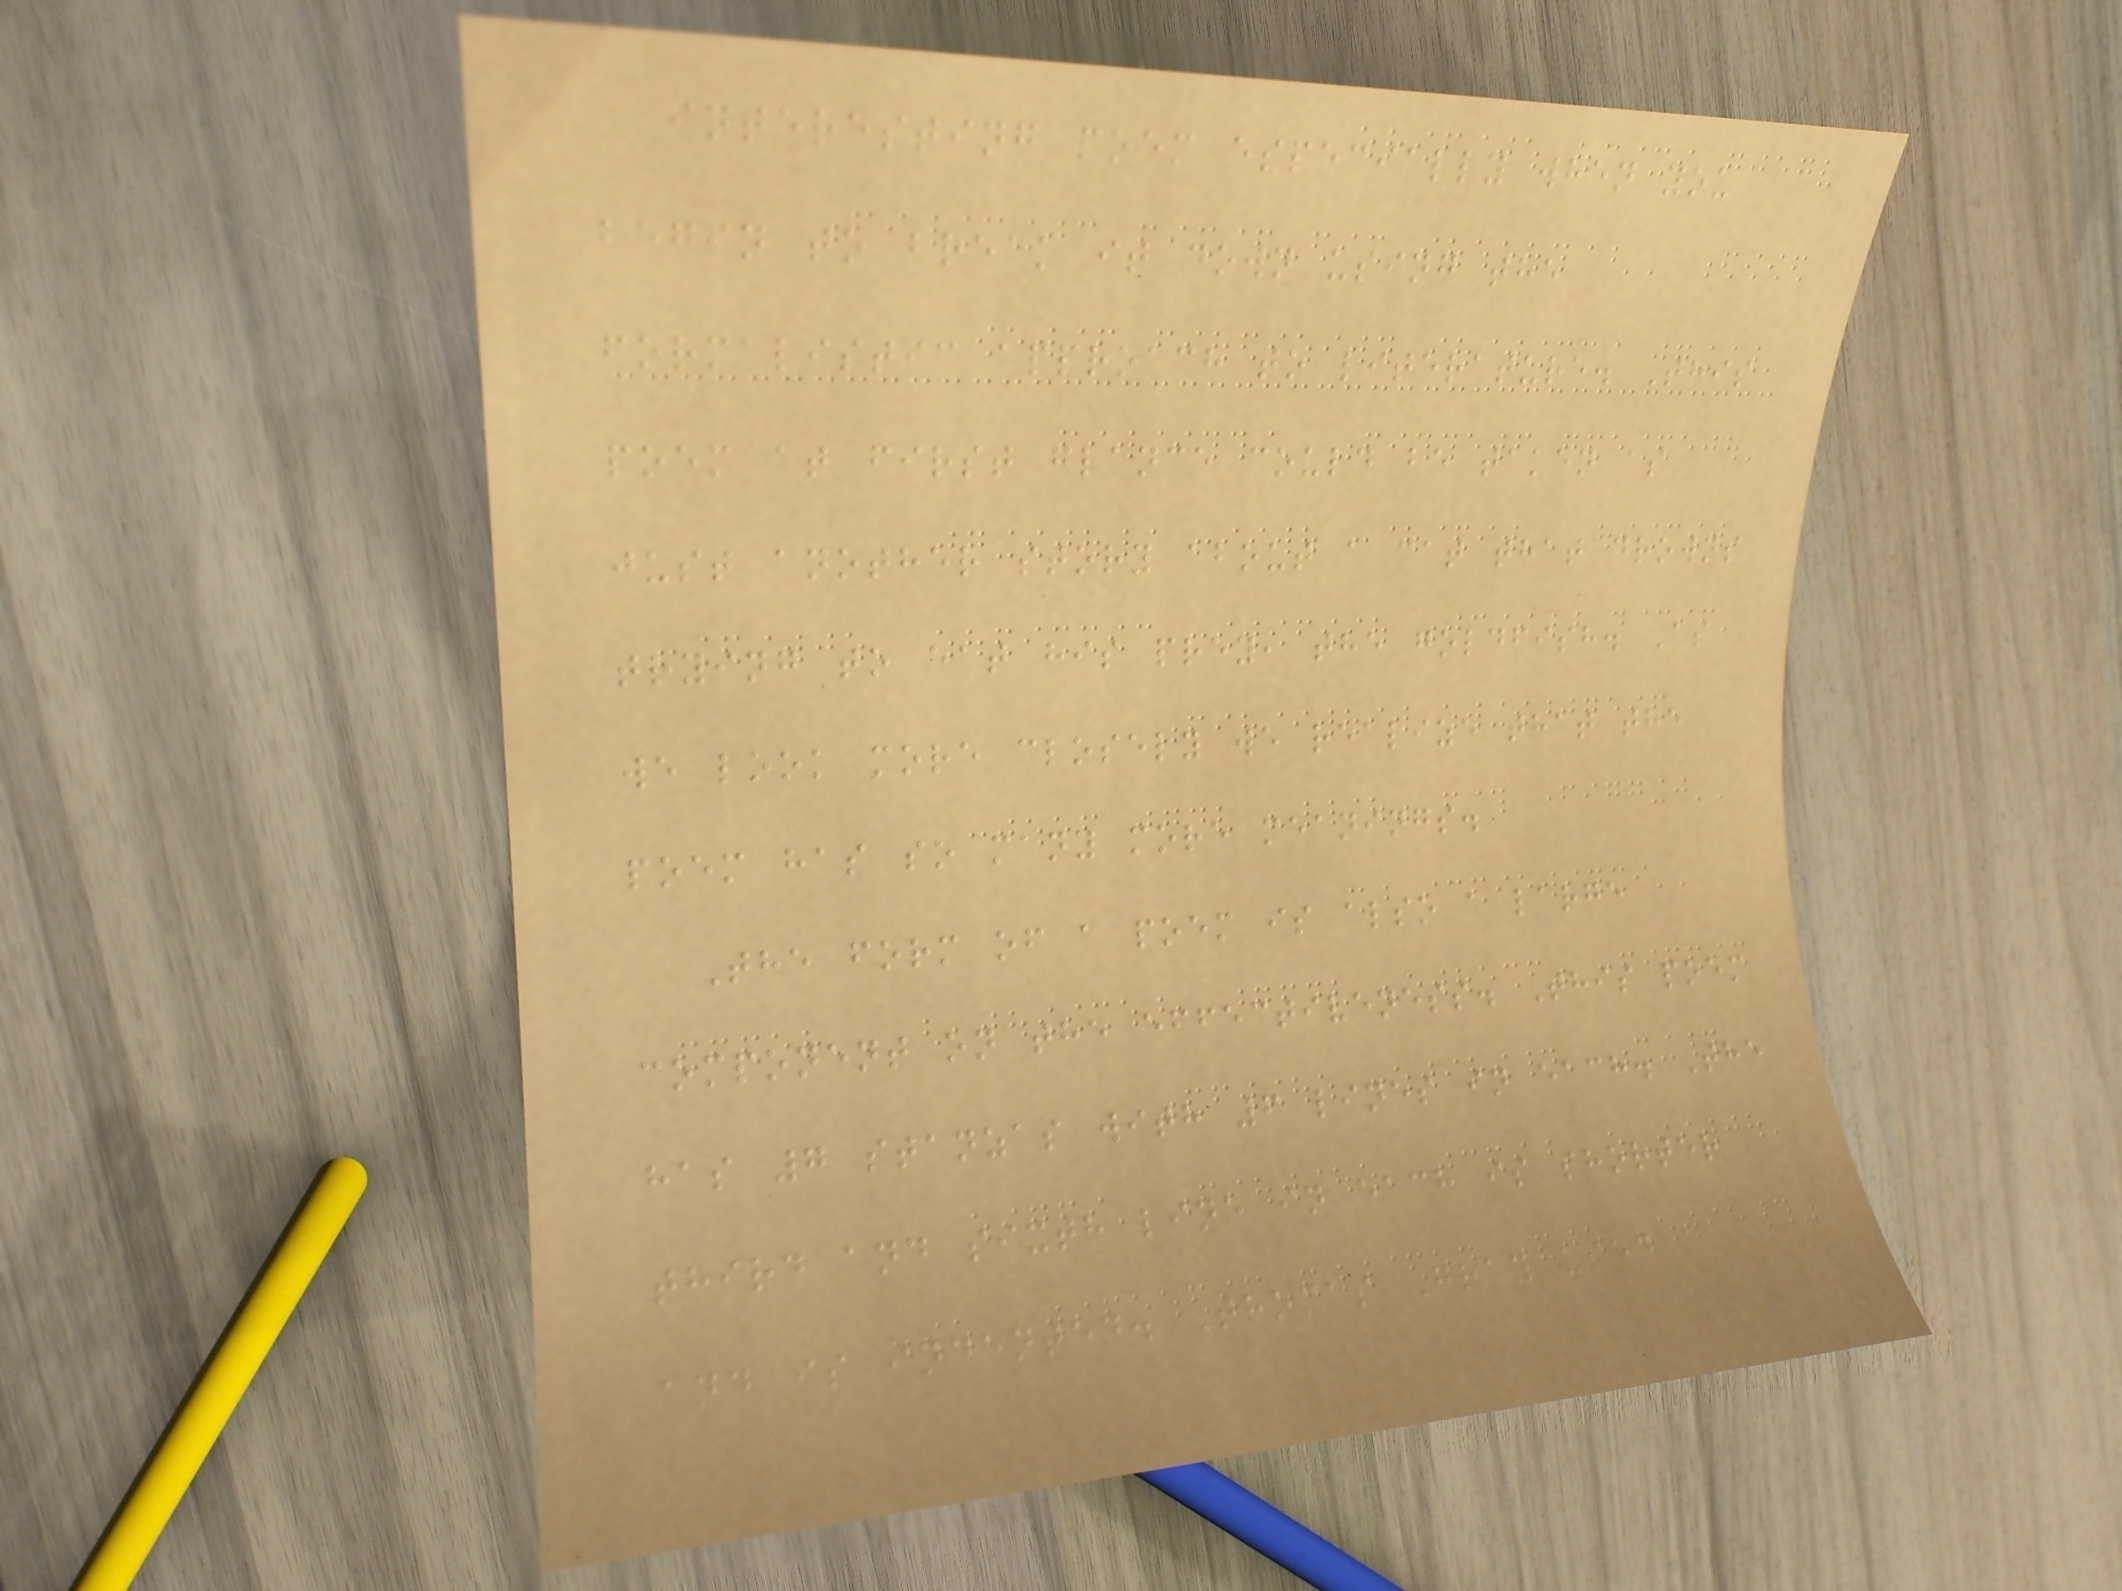interesting poem especially when you
begin to break it down using the
formalistic approach to literature. This
poem at first glance could be taken as
just another story about a cat that drowns
trying to eat his prey, the goldfish. As
we look more closely we realize that the
poem has so many more meanings.
The form of a poem is also a large
component on the effectiveness. This poem
has 7 stanzas with 6 lines in each. The
third and sixth line in each is shorter
and is indented. Thomas Gray used a
